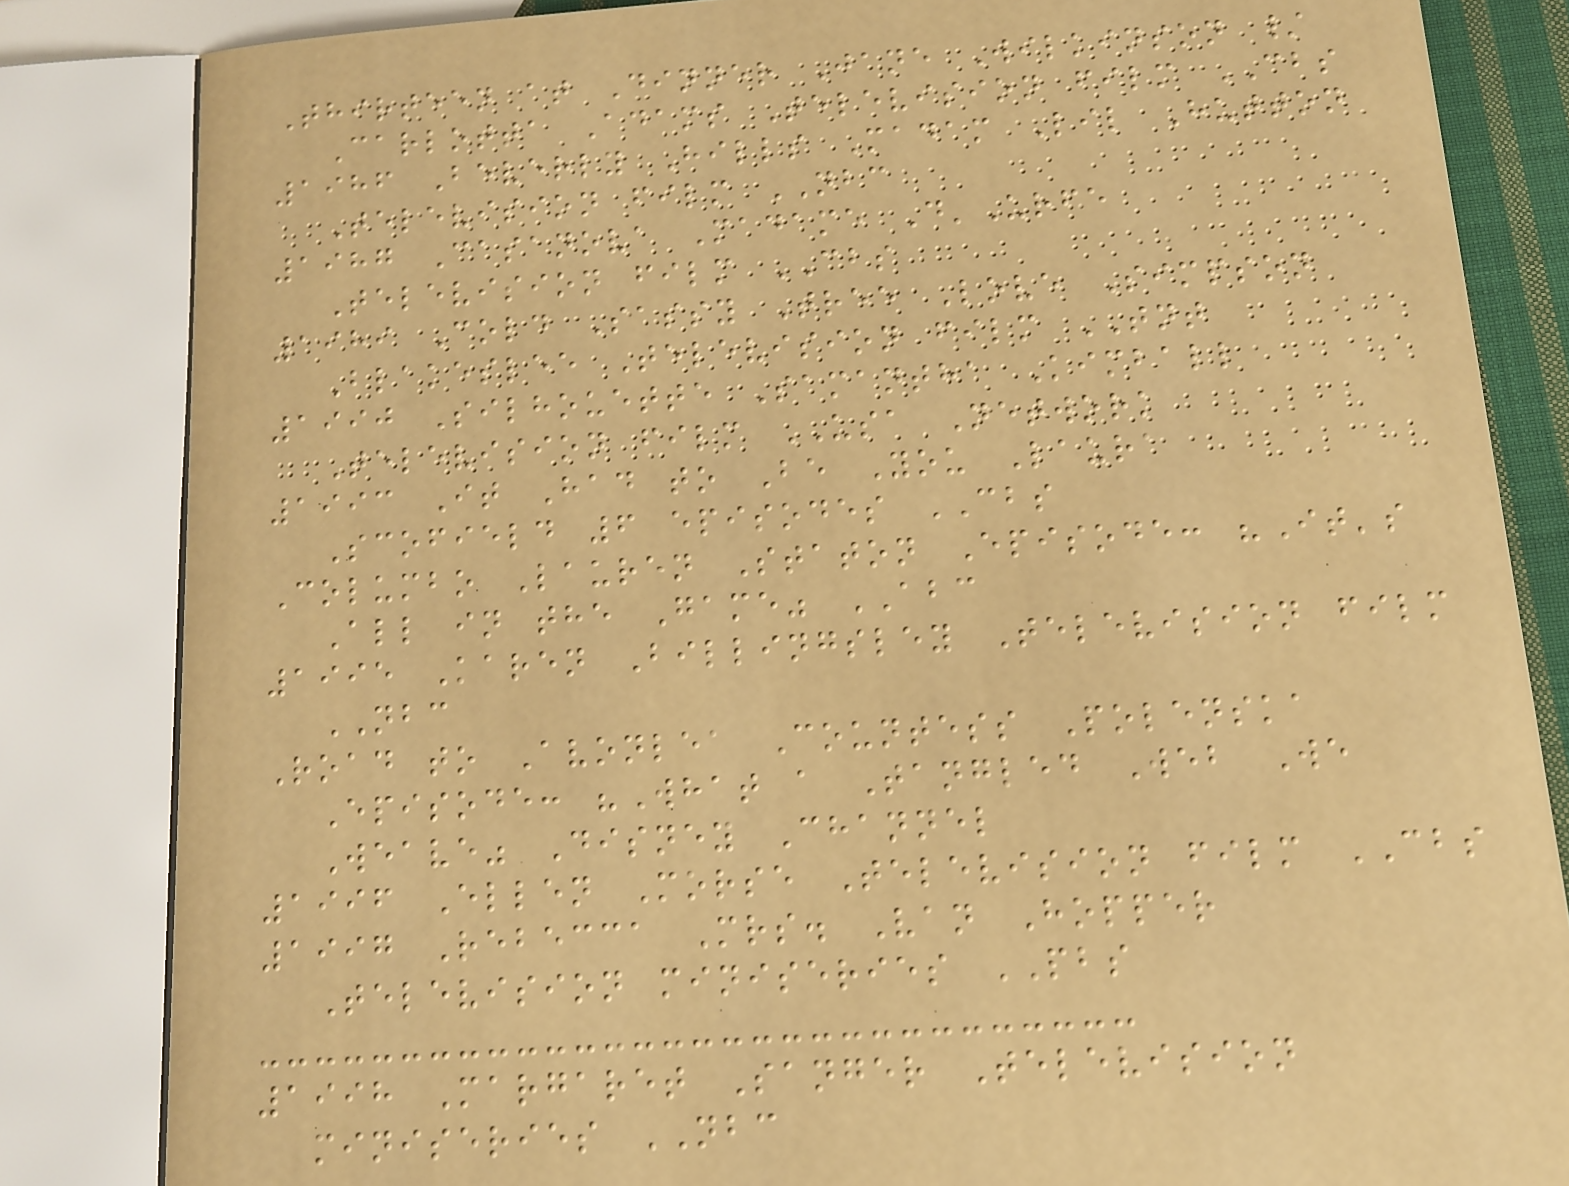Thirteen at Dinner Jane Wilkinson /
Carlotta Adams Television film CBS
1986 Beverly Hills Madam Lil Hutton
Television film NBC
1987 Casanova Madame D'Urfe
Television film CBS
1989 Cold Sassy Tree Love Simpson
Blakeslee Television film TNT
1990 Silhouette Samantha Kimball
Television film USA Network
1993 It Had to Be You Laura
Scofield 6 episodes CBS
Columbo Lauren Staton Episode: "It's
All in the Game" ABC
1995 Karen Billingsley Television film
NBC
Road to Avonlea Countess Polenska
Episode: "What a Tangled Web We
Weave" Disney Channel
1996 Ellen Morse Television film CBS
1997 Rebecca Mrs. Van Hopper
Television miniseries PBS
1998 Margaret Sanger Television
miniseries NBC
